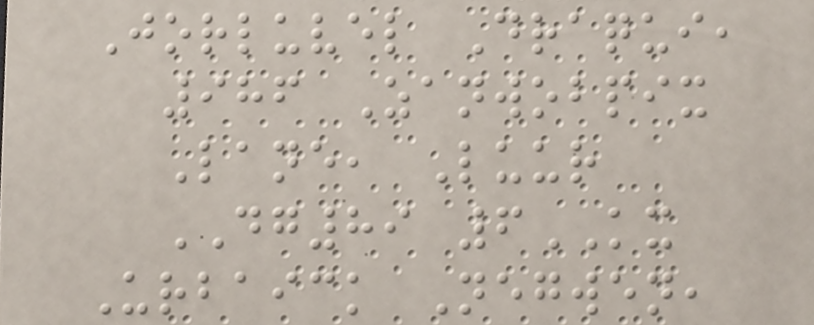Jorluvel Draqui,
986 Zanwobpix
Lane, Luur
DG89 6KX
Urbaick Negwen,
